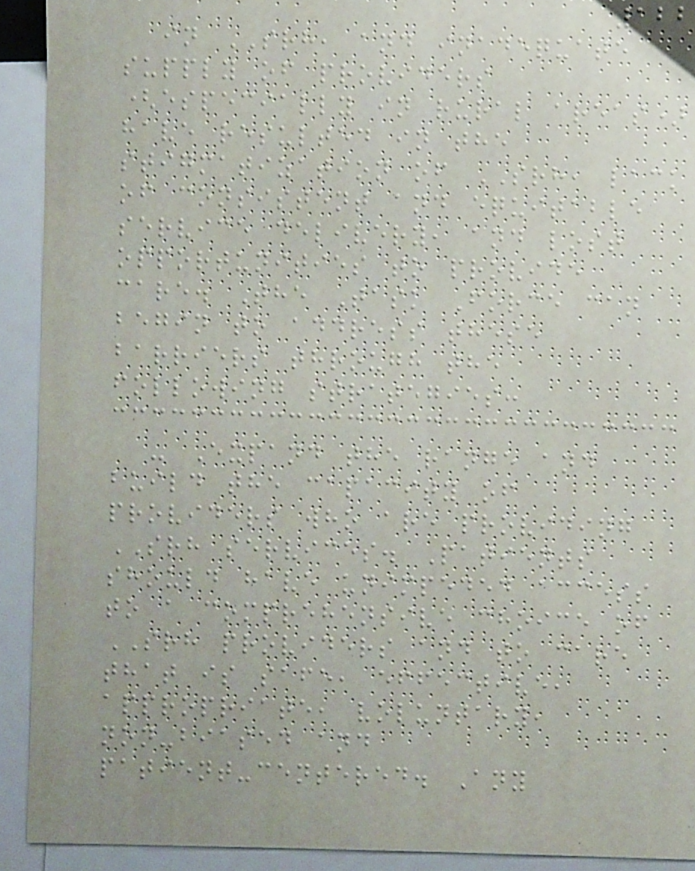122
in SRH, and inadequate
supply of providers
(especially in rural areas)
have resulted in the
stigmatization of SRH, lack
of consistent and equitable
service delivery, and lost
opportunities to provide
care. The Task Force can
begin to address these
barriers through the
following strategies:
- Expand the range and
build the capacity of
providers who are providing
SRH services. Patients
should have unimpeded access
to a comprehensive choice of
SRH providers and to care
that is safe, effective,
appropriate, voluntary,
non-biased and
patient-centered. Any
